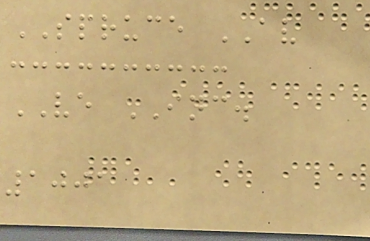SPRUCE AV
VE INC.
1001
